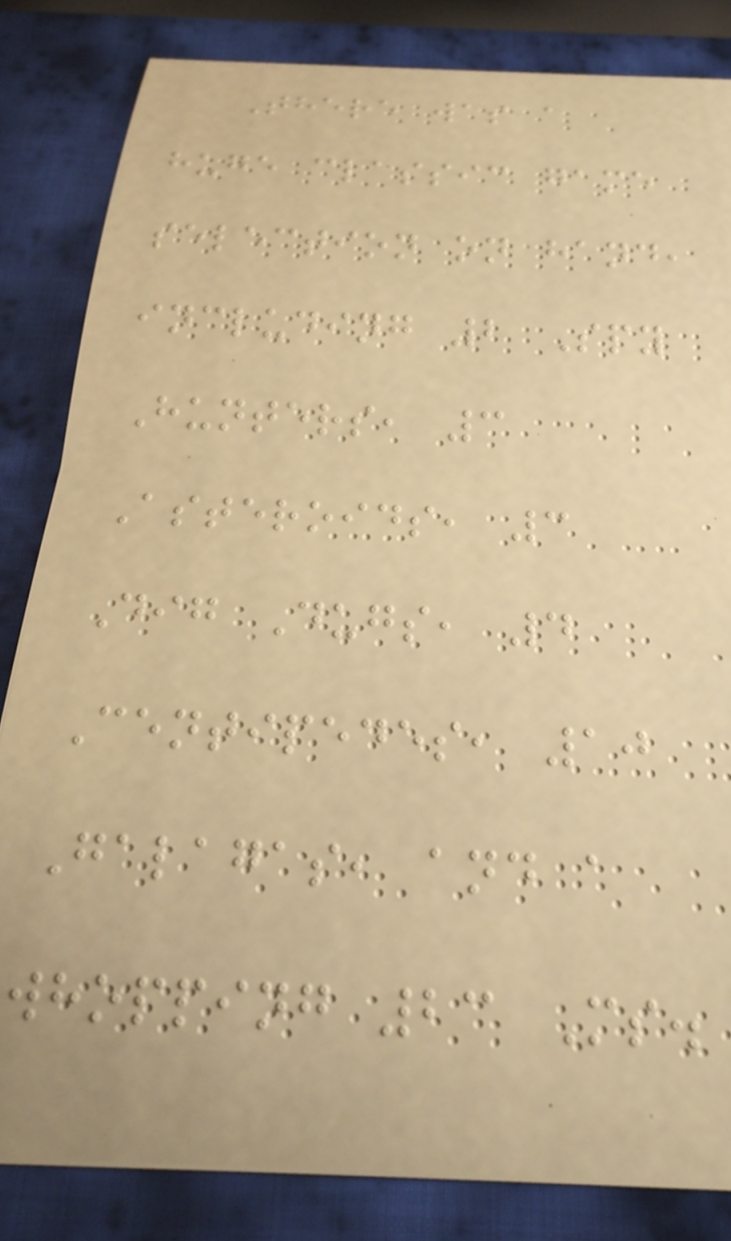There was a
huge classic game
selection on hand,
including 2 Spy
Hunters, 3
Asteroids, 3
Dig Dugs, 4
Centipedes, 10
Galagas, and a
whopping 23 Ms.
